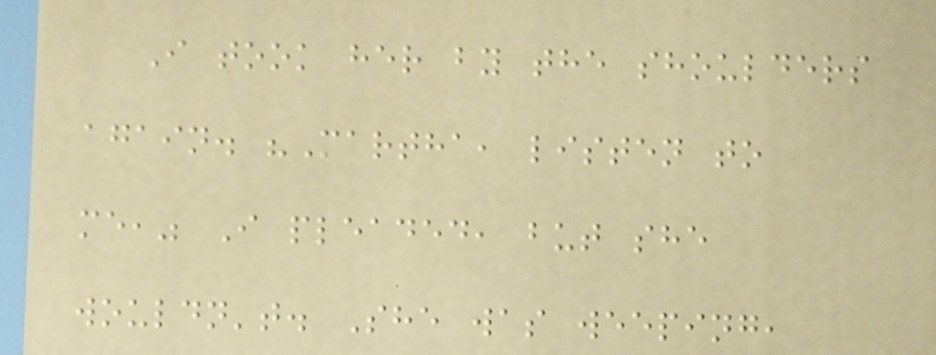I took her by the shoulders
again. "Martha, listen to
me," I pleaded, but she
wouldn't. She was weeping,
